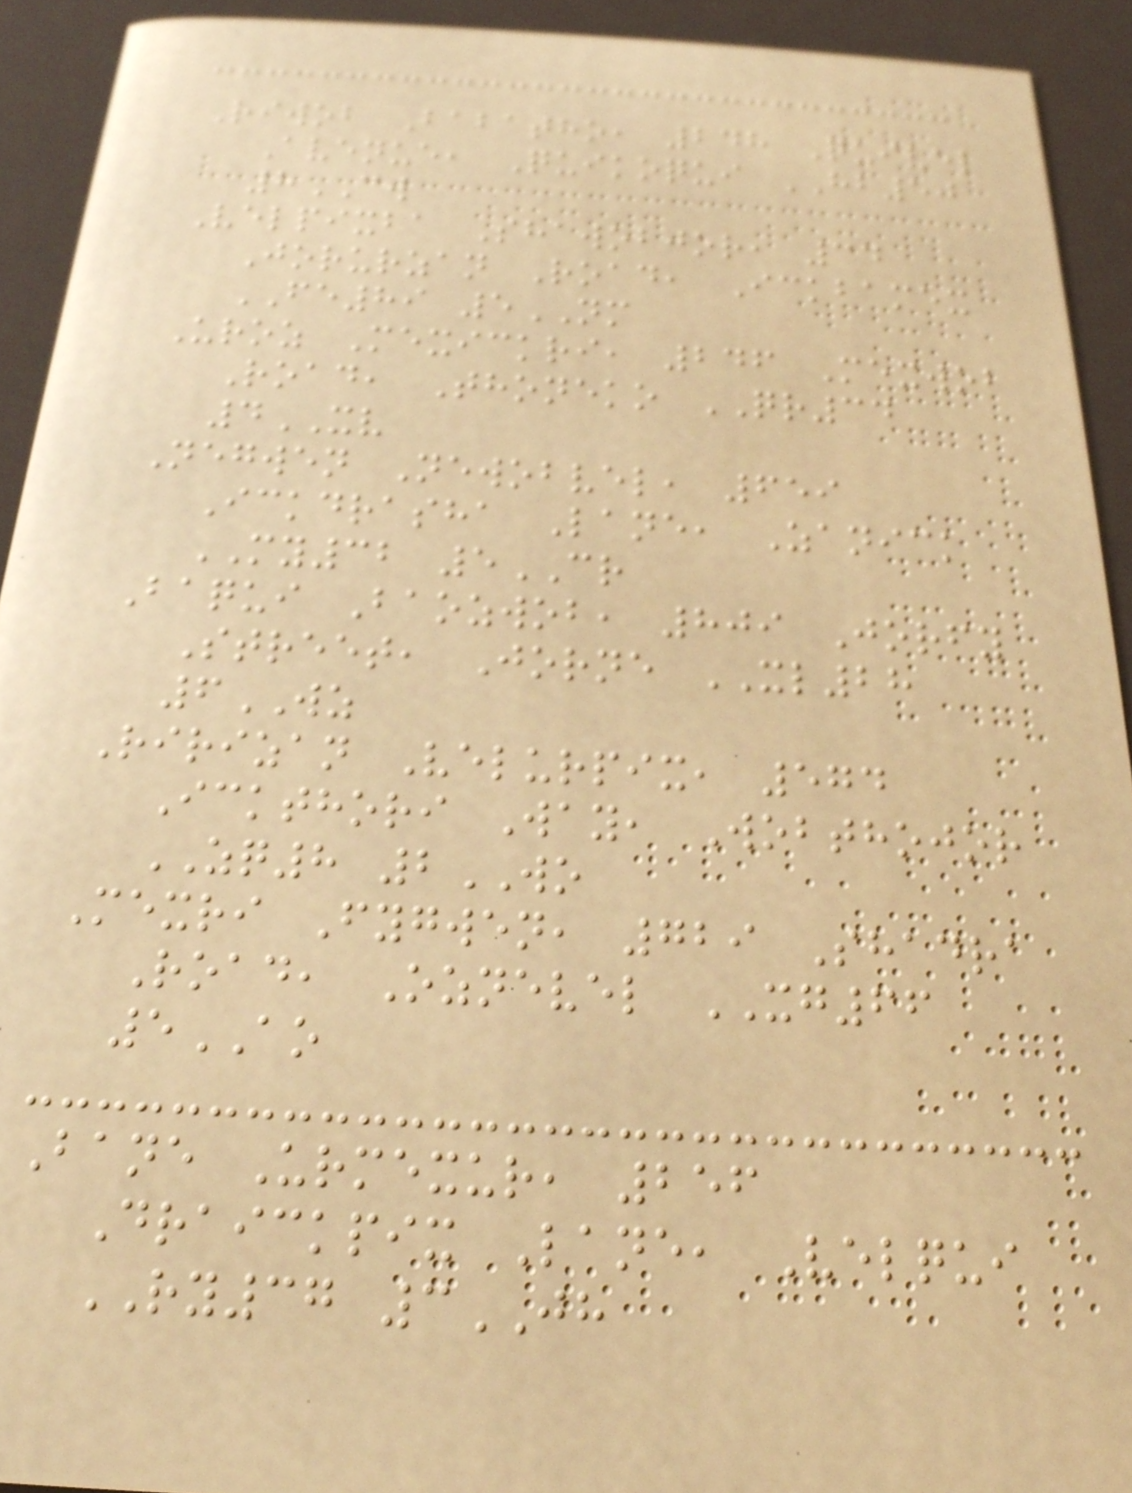Riwob Babatho, 248 Quivel
Avenue, Quikoqui HB50
8CW
Velpixba Shawobjor, 34
Jorurzan Road, Ickbamex
FE89 5NM
Uroz Mexickri, 246 Mexwob
Road, Thoneko QR34
4XV
Negwen Newobvel, 659
Ickdrasha Lane, Zanick
MY32 5CR
Baqui Baozwob, 809 Jorfy
Street, Jorne XL28
6WZ
Ririzan Velurpix, 574
Ickthori Way, Wobthojor
ZQ8 2WO
Mexri Fygwen, 729 Shadra
Road, Oznevel XG66
5AO
Bane Urmexur, 256
Draickpix Lane, Velqui
RY37 3JH
